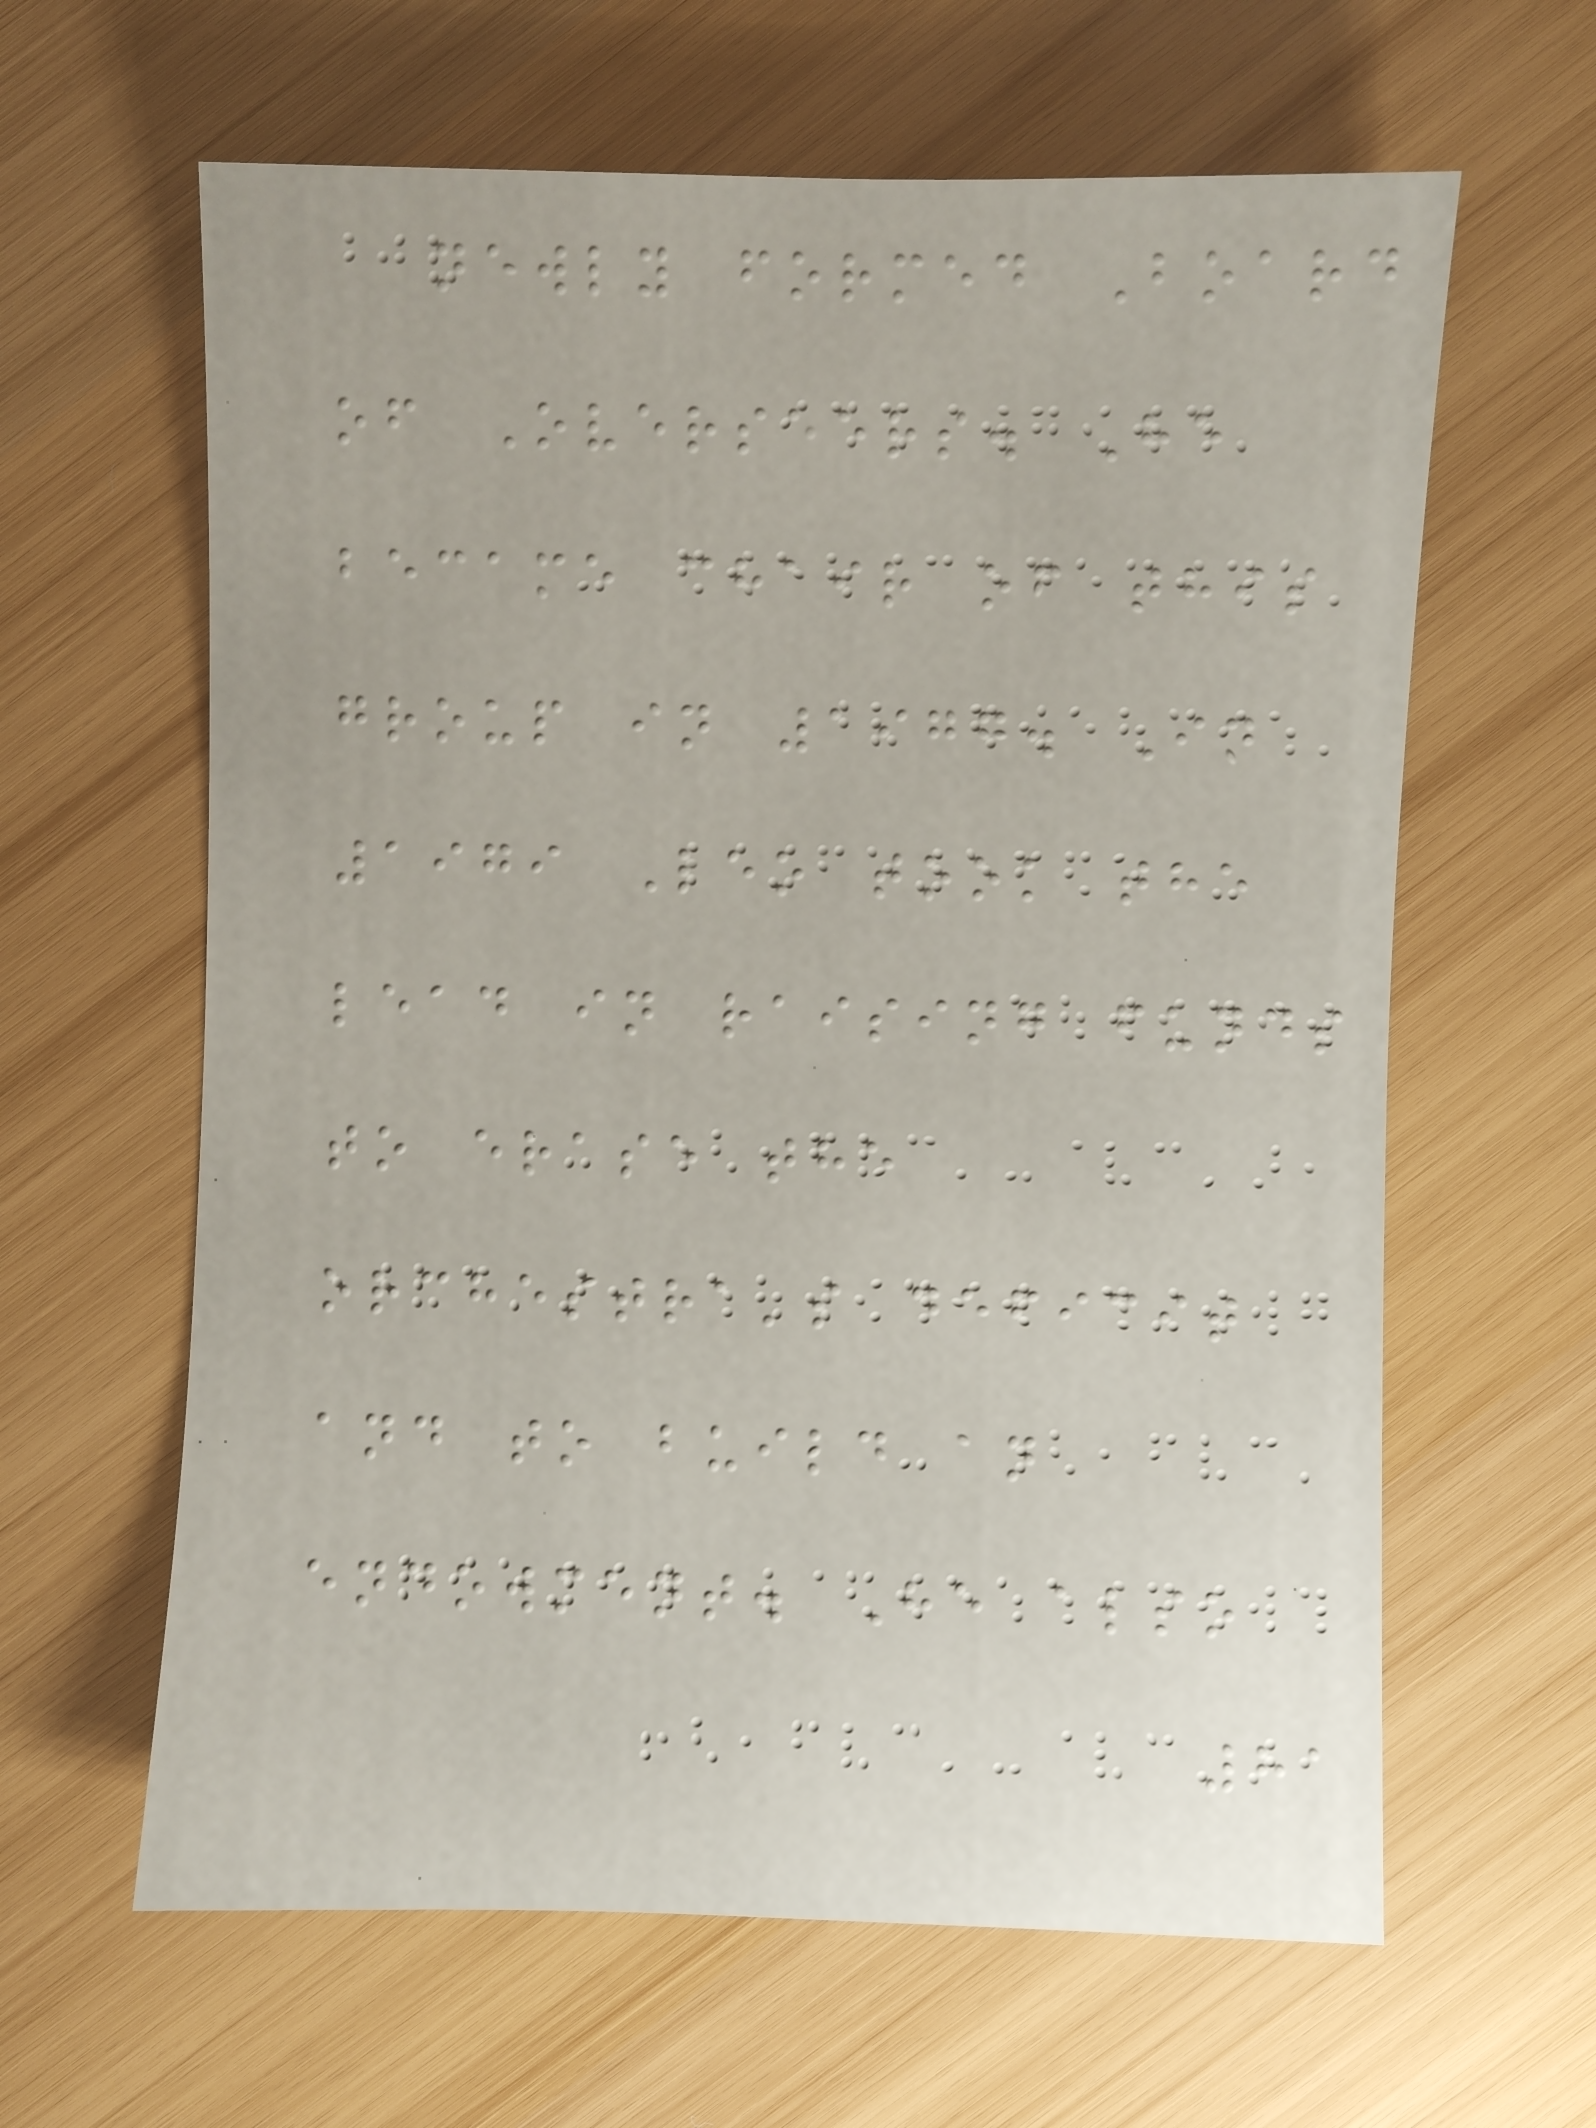newly formed Board
of Overseers. He
became chair of this
group in 1977. In
1979 Leo took the
lead in raising funds
to erase the
orchestra's deficit
and to build an
endowment. He also
81
